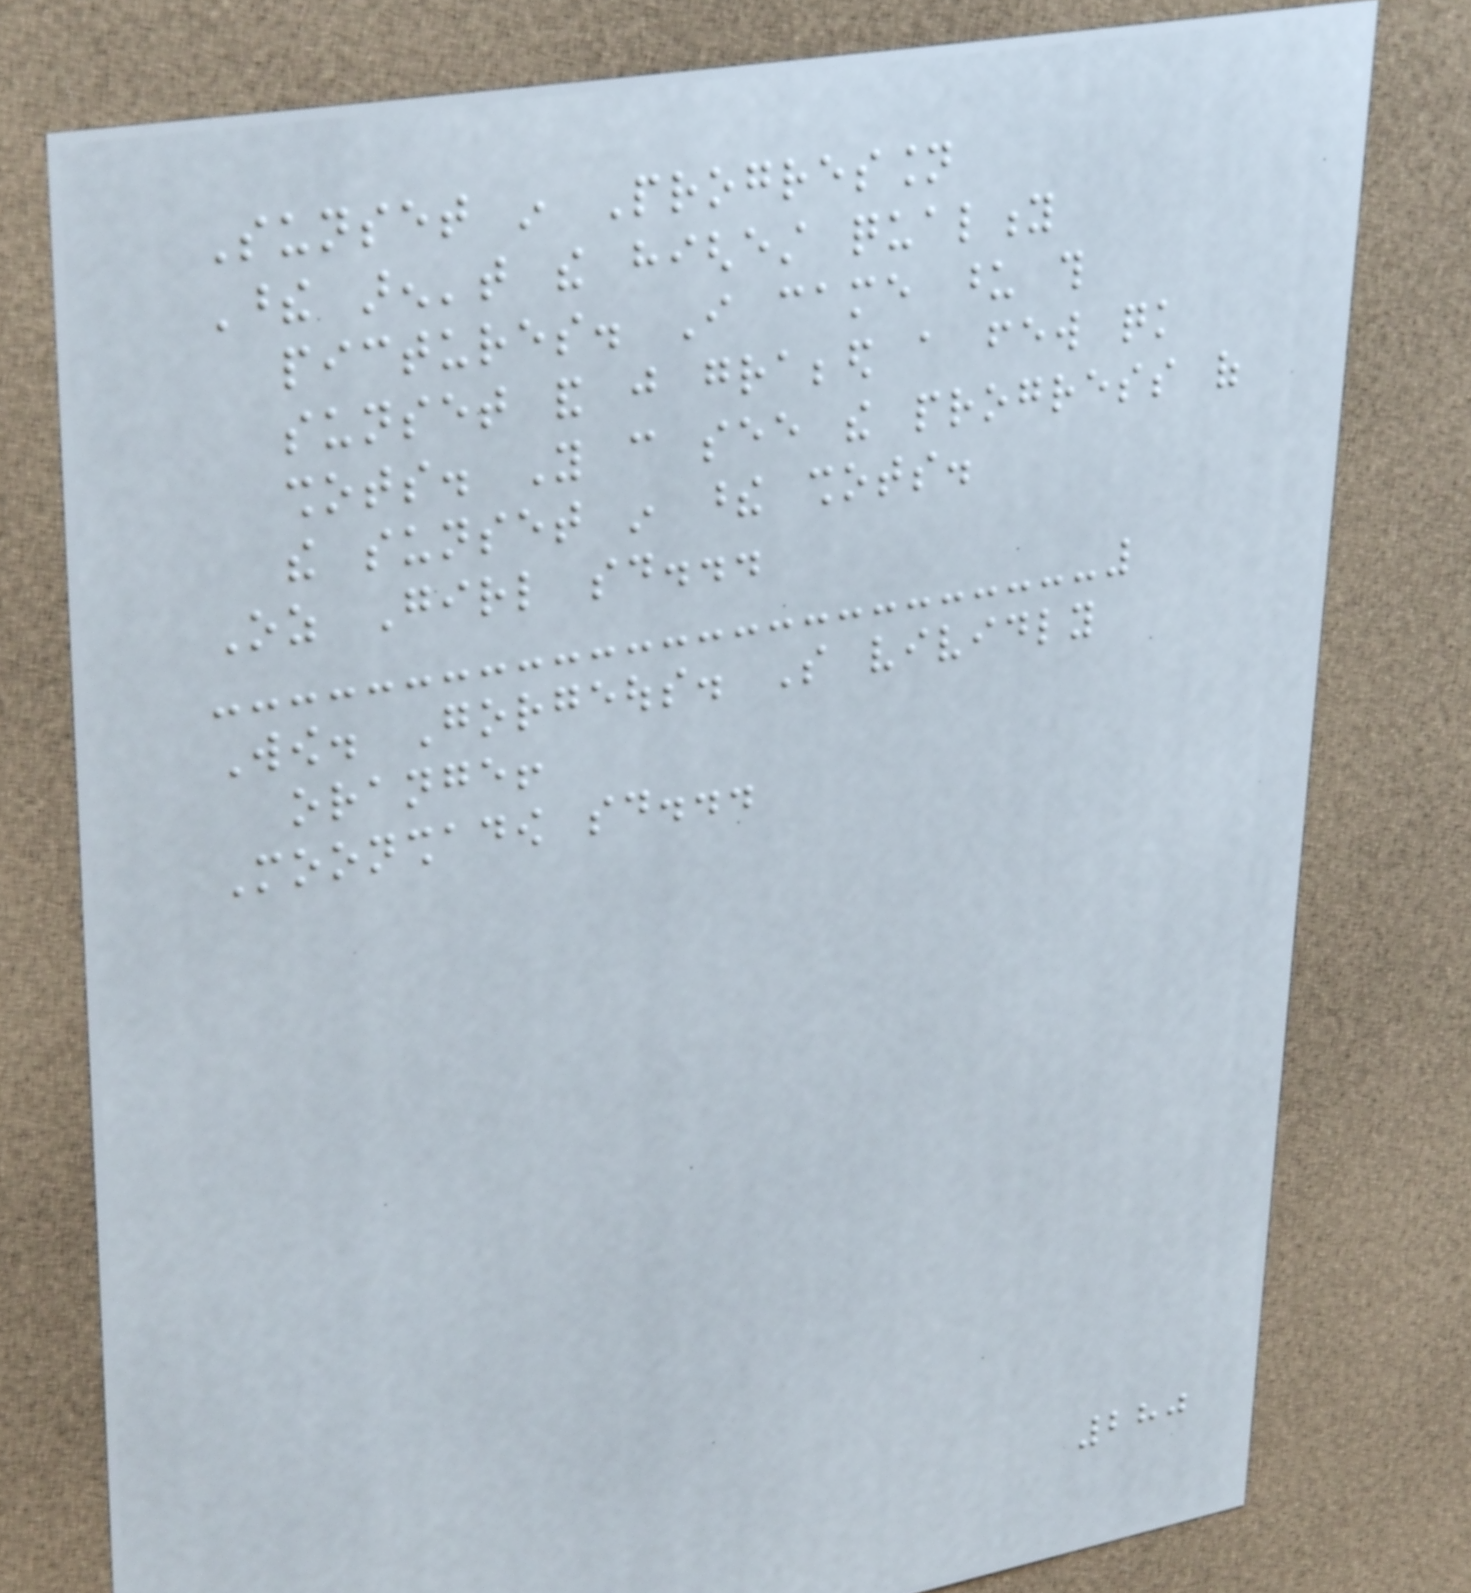Sunset in Progression
These aren't the highest quality
pictures. I came upon this
sunset and just grabbed a few quick
shots. You can see the progress of
the sunset in these shots.
Oz Girl said...
Wow. Gorgeous. So vividly
orange!
Moonshadow said...
280
